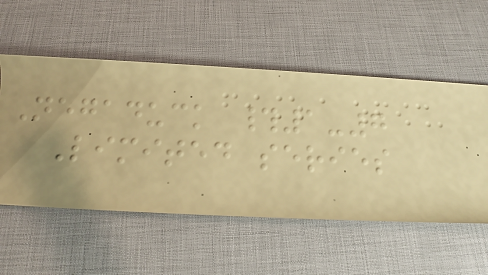Negaduck #1-7
Limited series
